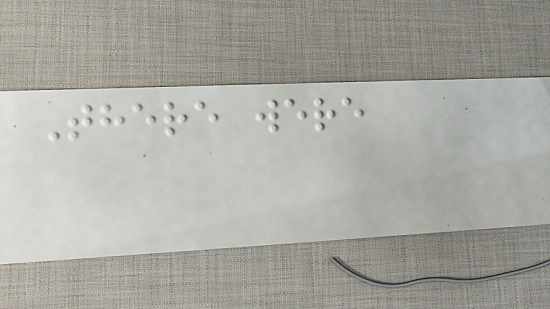There were
